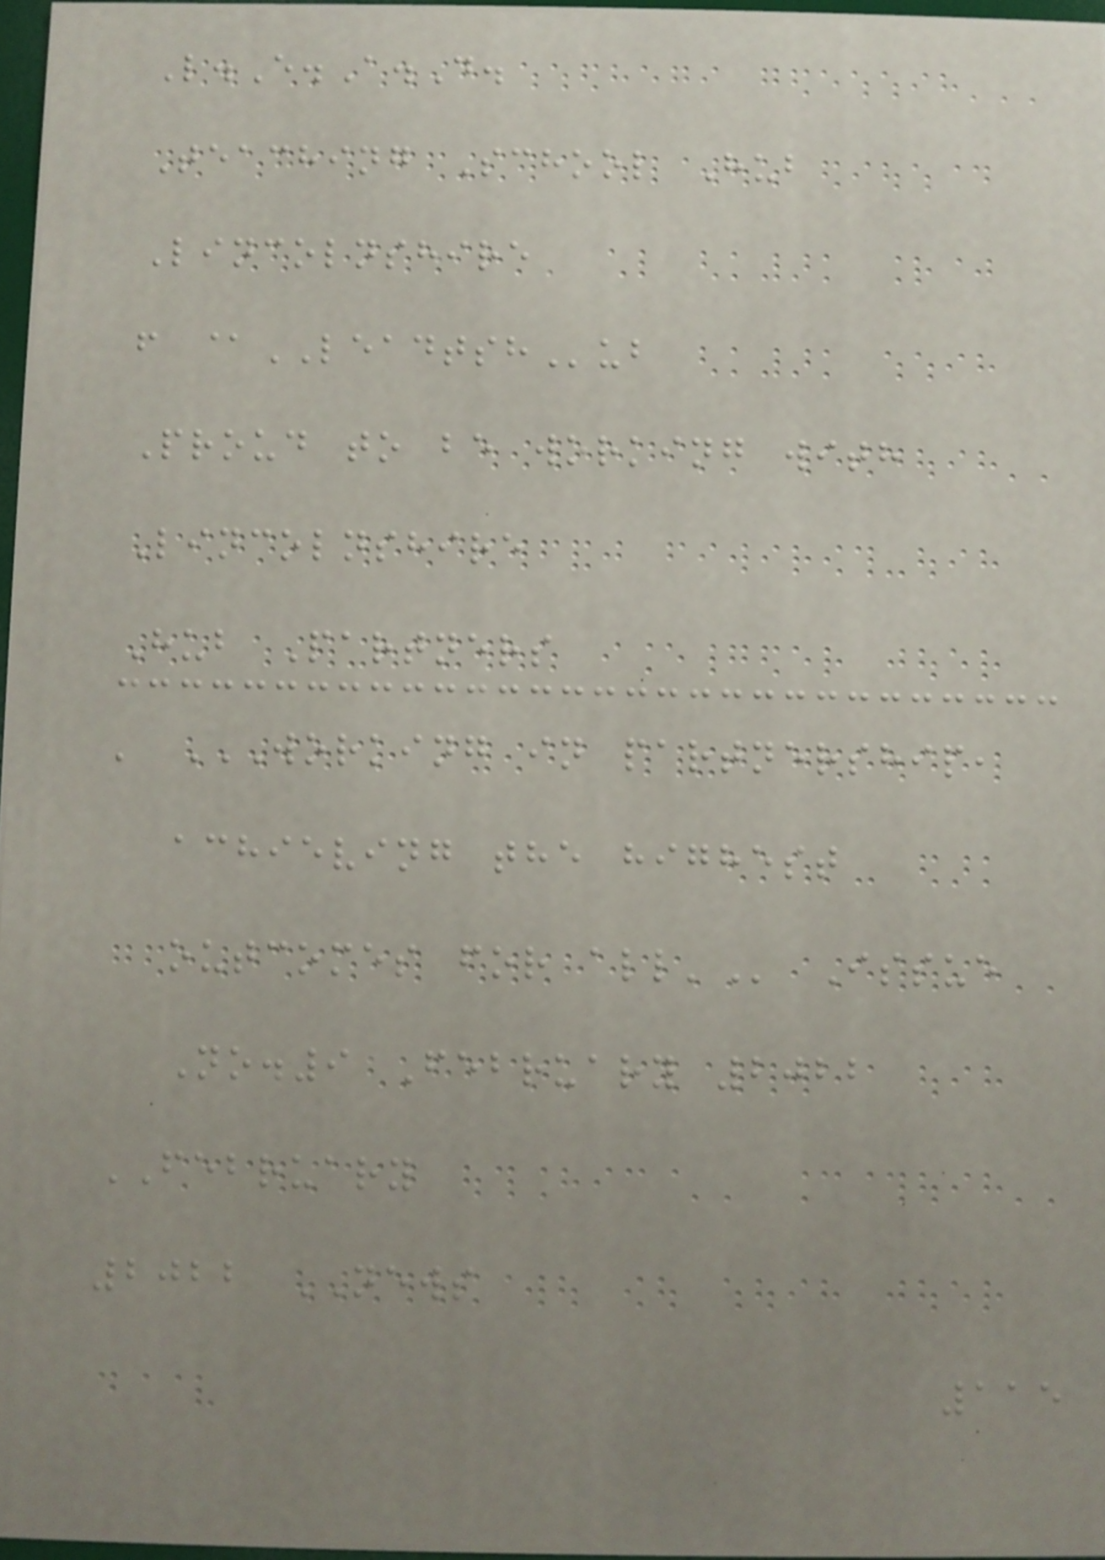L.E.A.D.
Teaching School Hub
Lincolnshire
f @LEADTSHub
Proud to be working with
Lincolnshire
Hub Partners
' WORKING IN PARTNERSHIP,
ACHIEVING THE HIGHEST
OUTCOMES FOR ALL' Issue
No.9 February 2022
FEBRUARY
2022 NEWS
115
